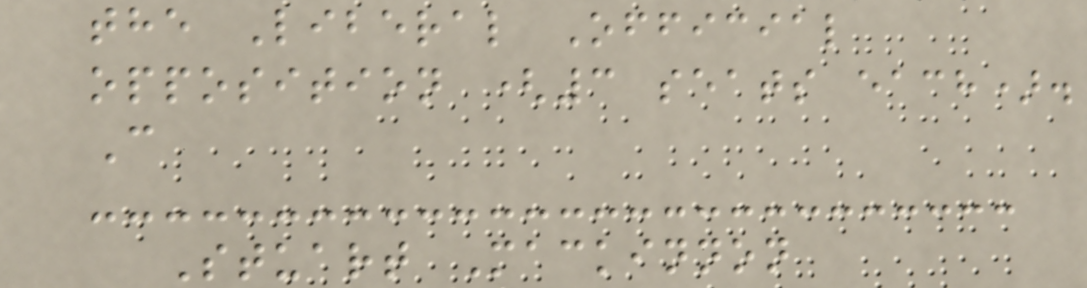the Liberal Official
opposition (3 seats each).
C
Stuart Mackinnon
